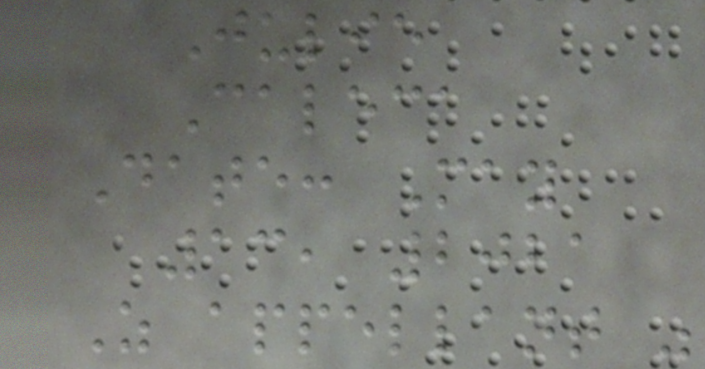Julie
Caleca
Date: May
13, 2021
As appellant was
